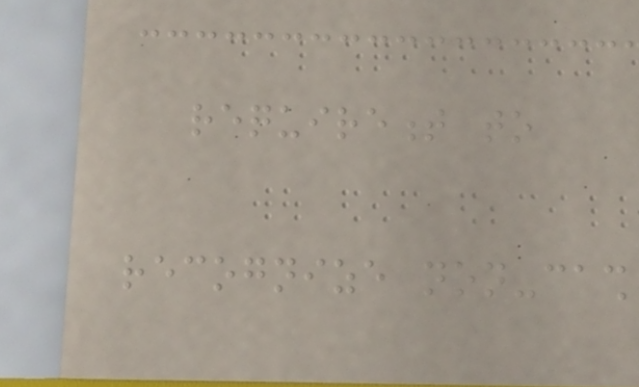requirement to
recognize non-cash
